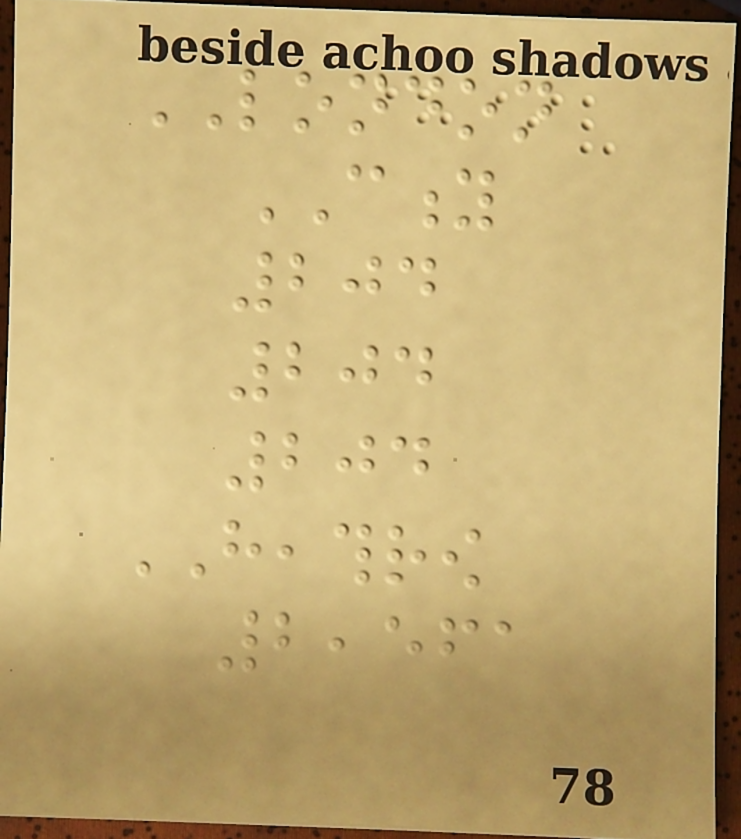LONDON
CITY
204
204
204
HEATHROW
2,561
